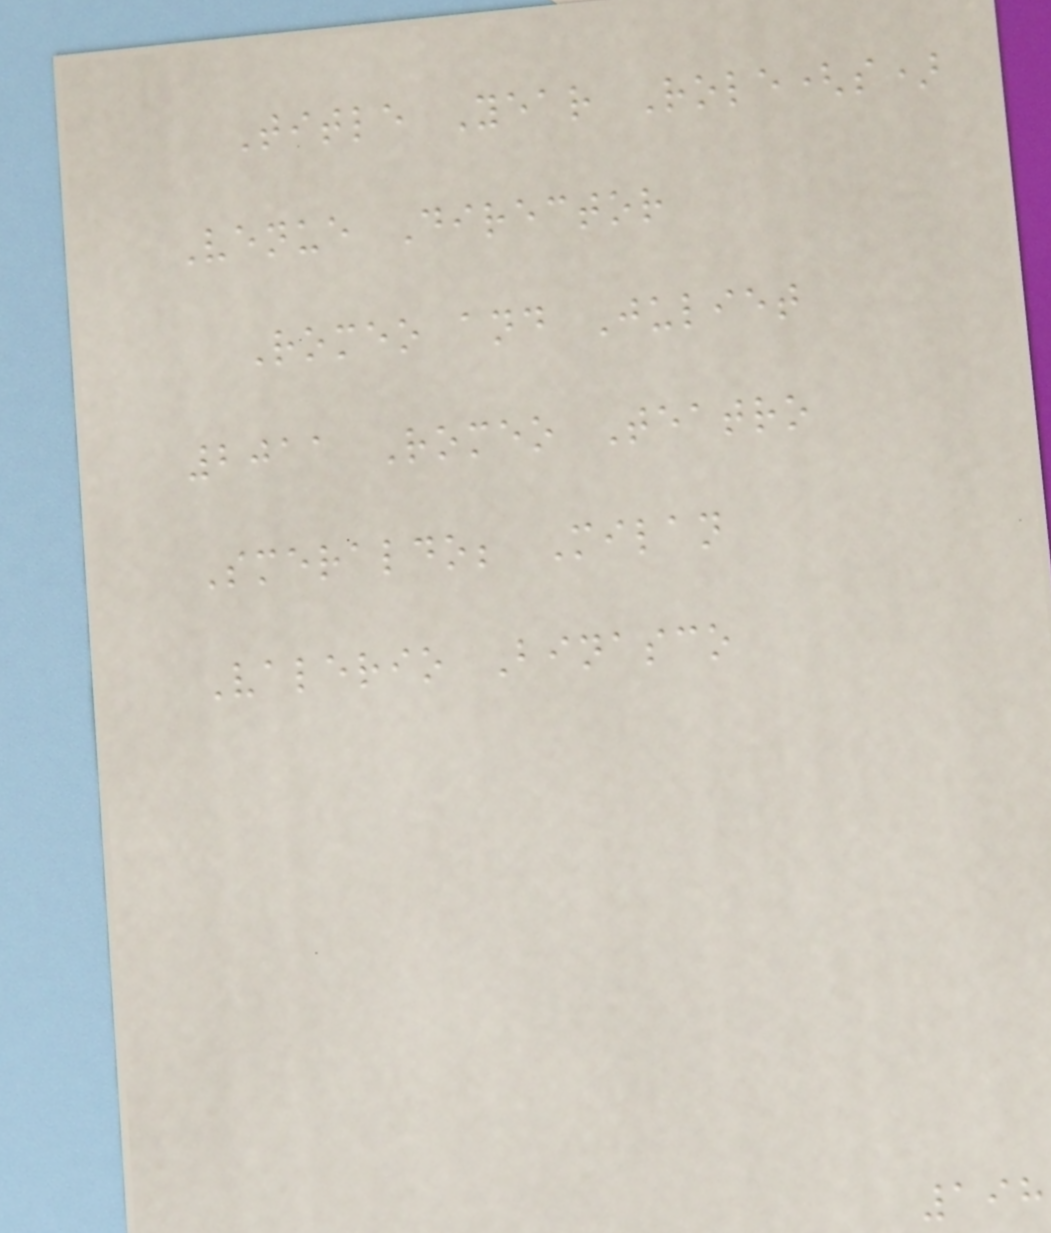Title Year Role(s)
Venue Director
Romeo and Juliet
2011 Romeo Teatro
Smeraldo; Milan
Valerio Binasco
198
